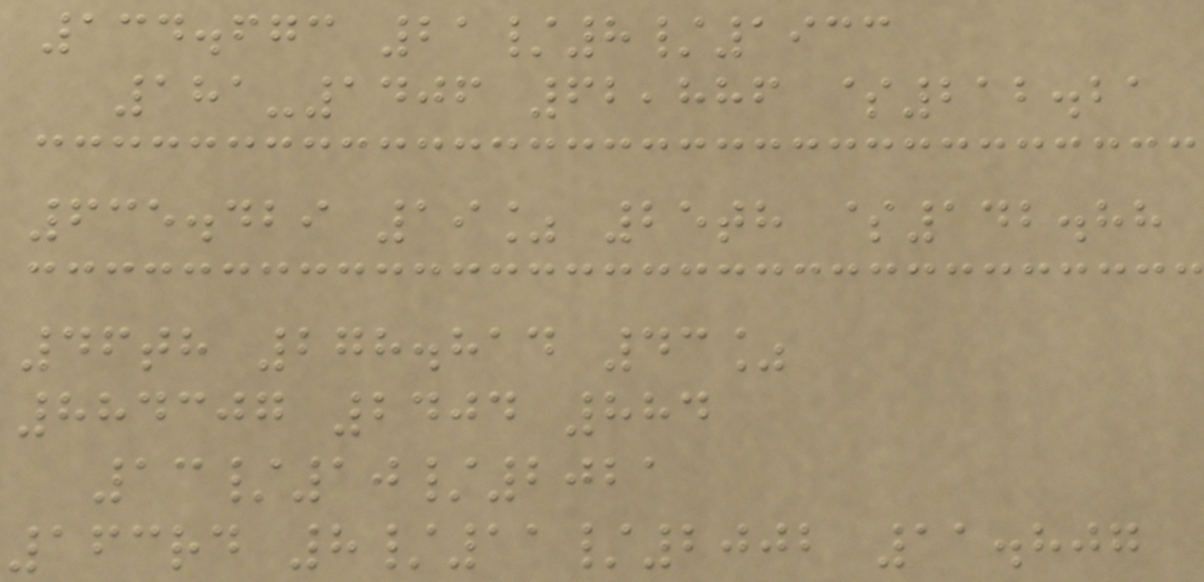134.673 21/8/1933
181-1406 62,886 $212.21
635.429 19% 25th $142.88
46th 278.814 43%
884307 2404 884
13/10/2021
163rd 8/11/2002 11.807
